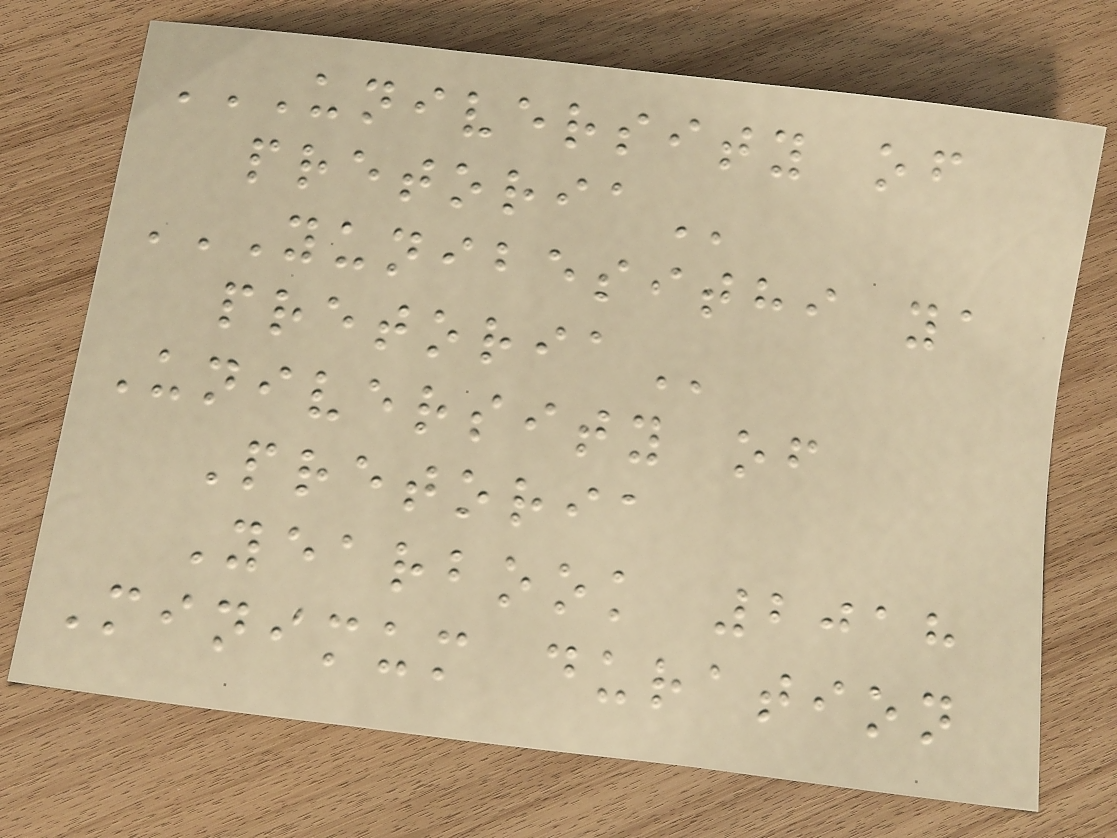UNIVERSITY OF
PRETORIA
YUNIBESITHI YA
PRETORIA
University of
Pretoria
Yearbook 2018
Minimum duration
